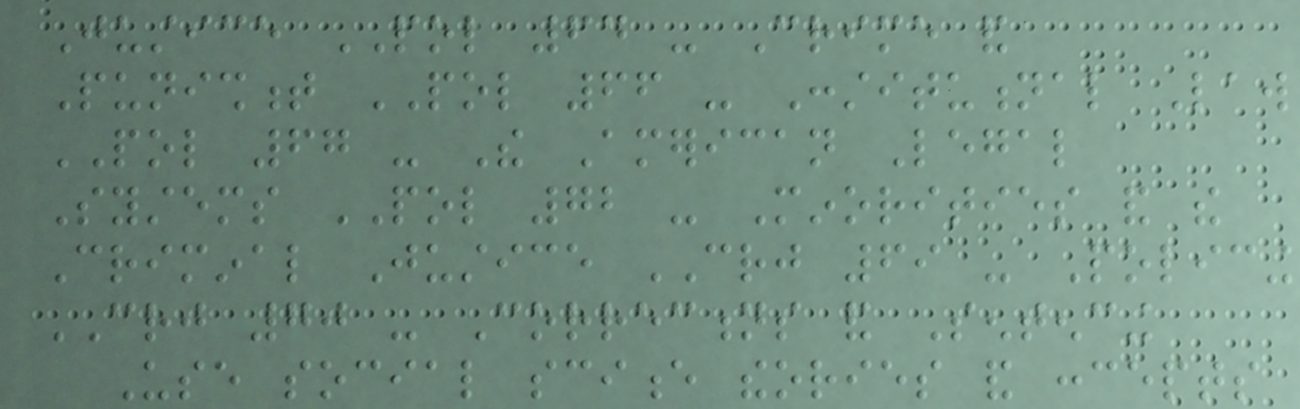Justice POL 64 - Crime and
Punishment POL 66 - Constitutional Law
POL 67 - The American Legal
Systems POL 72 - Minorities and the
Criminal Justice CRJ 69 - Policing
CRJ 70 - Corrections and Sentencing
Use social science theories and concepts
